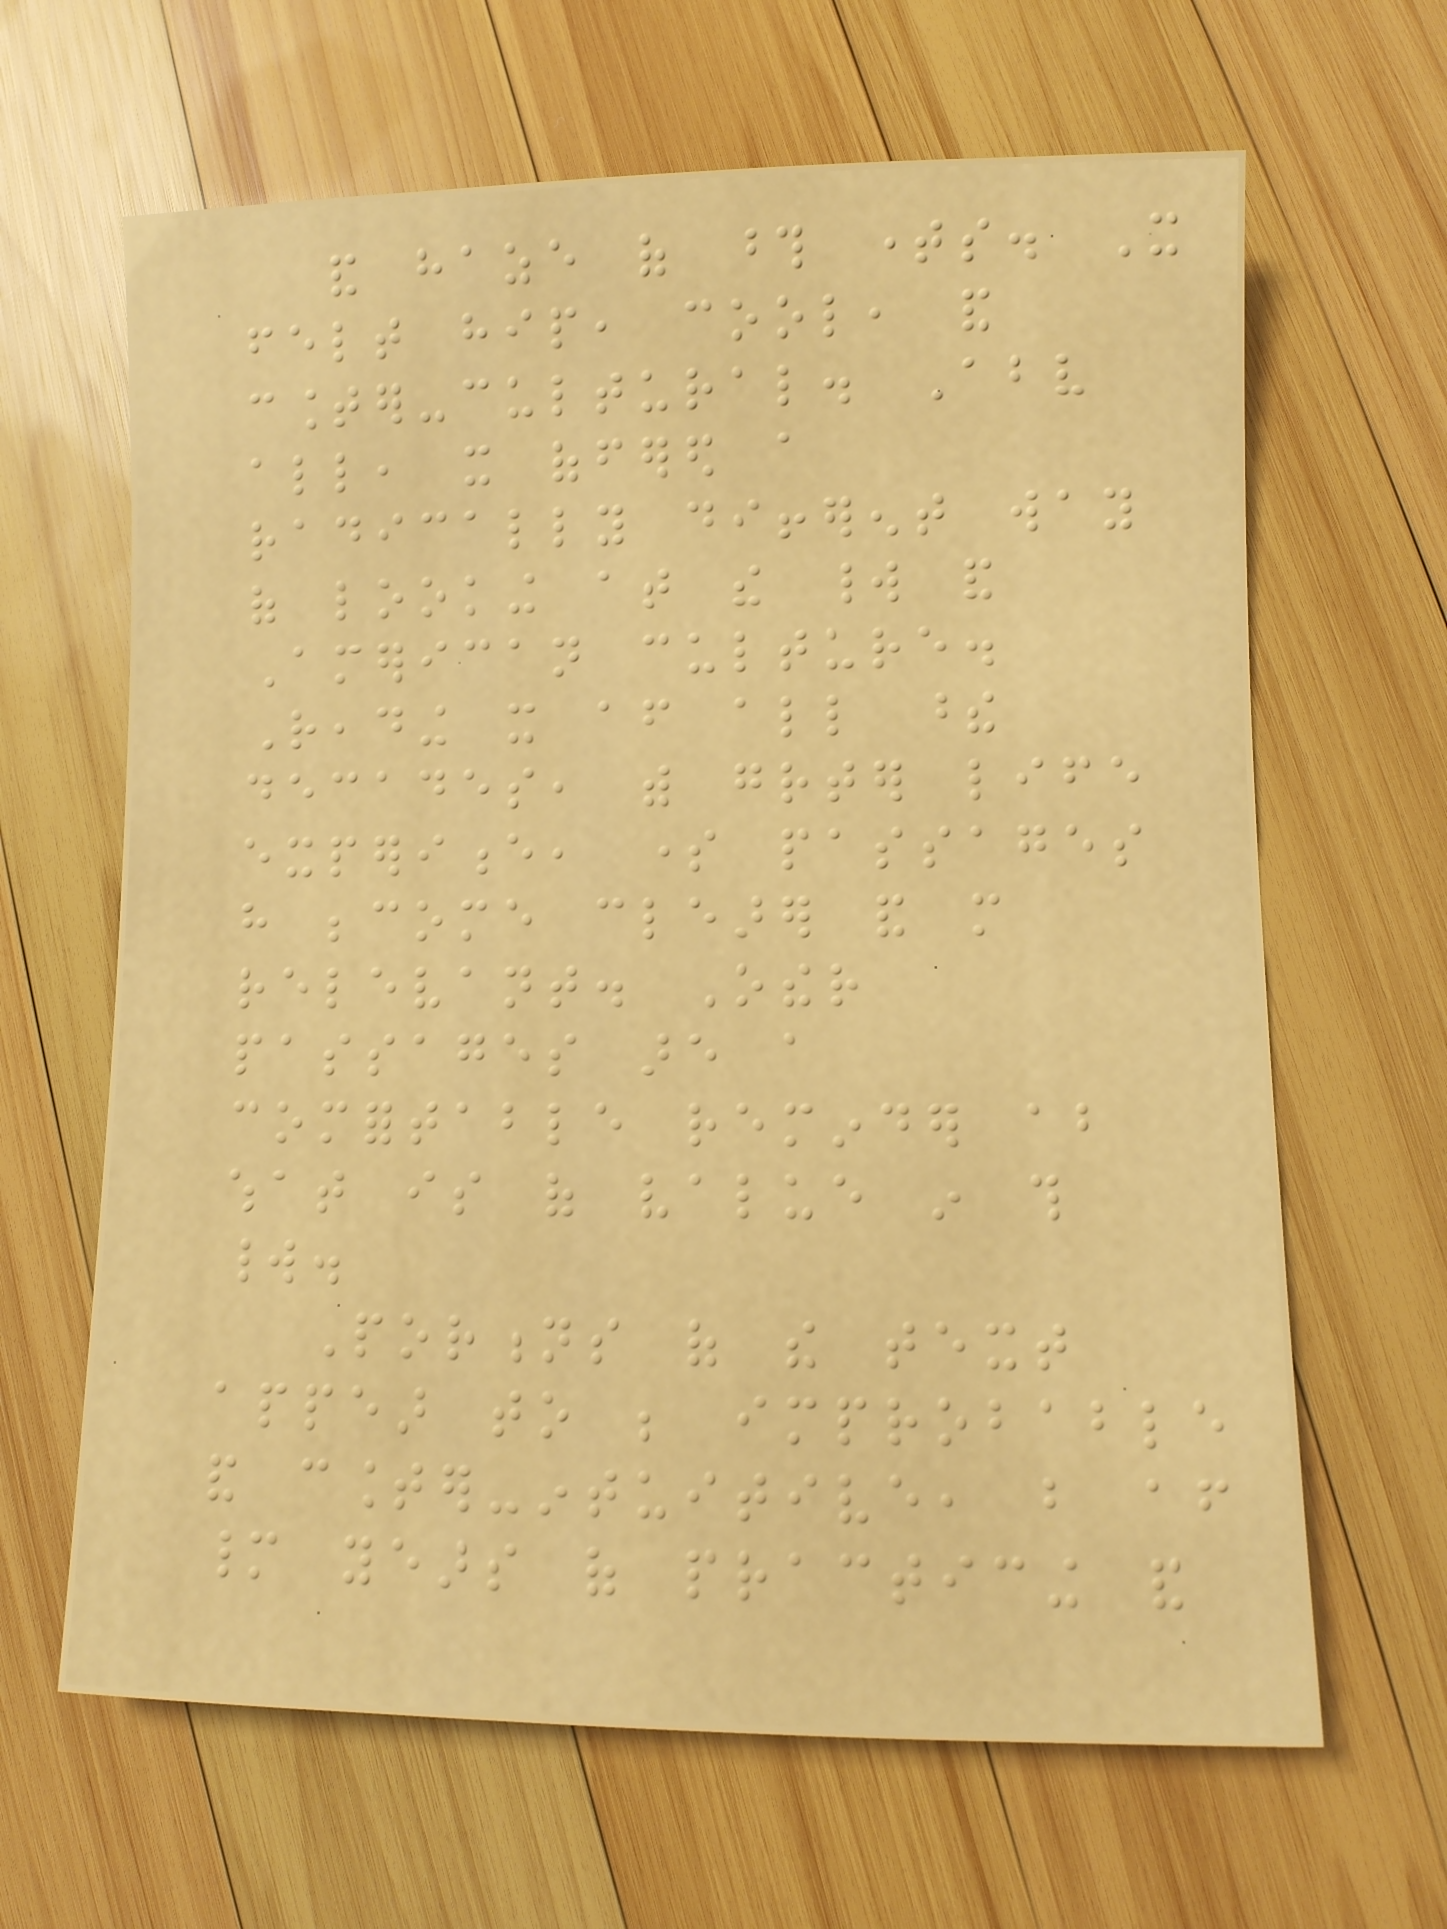and haze of those times. It
felt hip, cool, and
counter-cultural. Above
all, it offered a
radically different way
of looking at the world and
American culture.
Reading it after all these
decades, with greater life
experience, some passages
have become clearer and more
relevant. Other
passages are a
comfortable reminder about
what is of value in this
world.
Portions of the text
appear to be improbable
and counter-intuitive, but after
many years of practicing and
